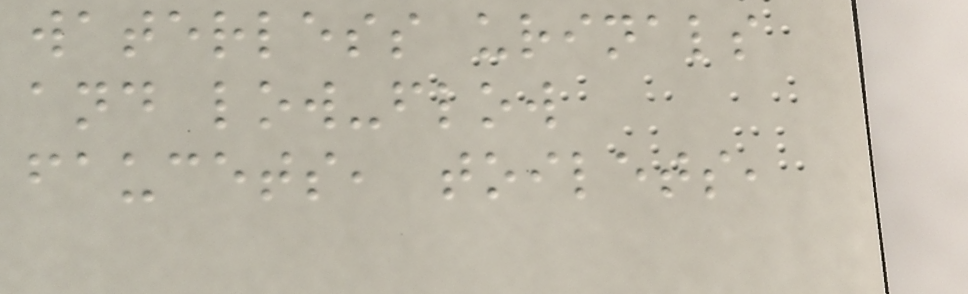waterless urinals
and low-flow
faucets, toilets,
